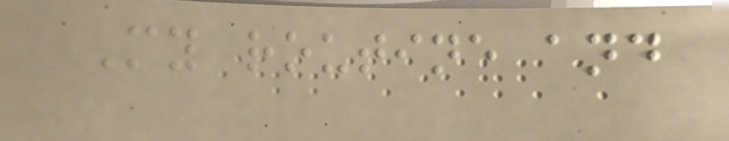My routine and
